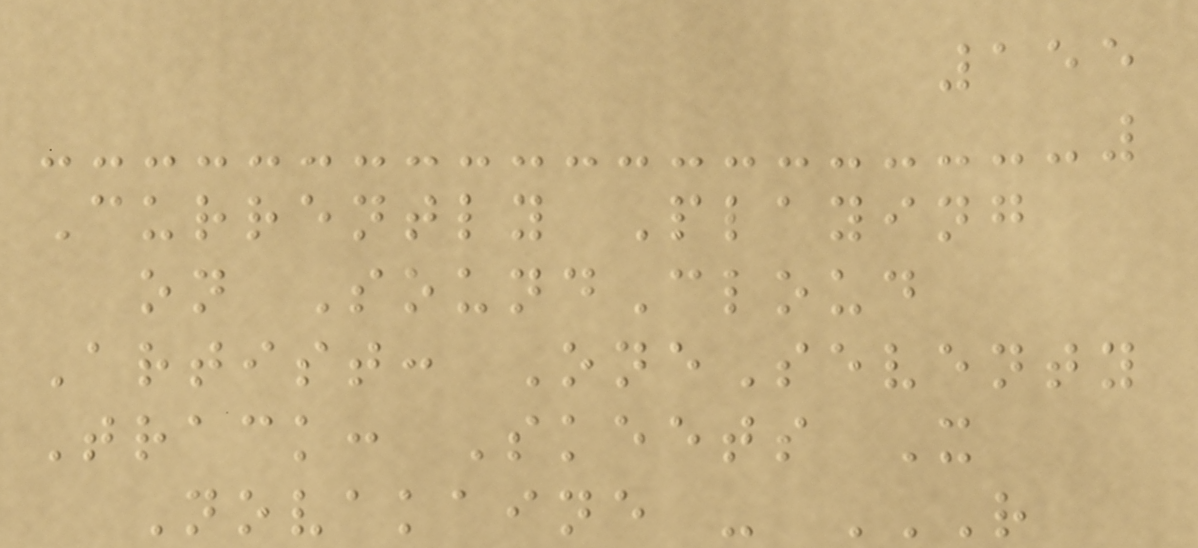155
Currently Playing
on SoundCloud
Artist: OneSeventy
Track: Skeets X
Novakaine - R
